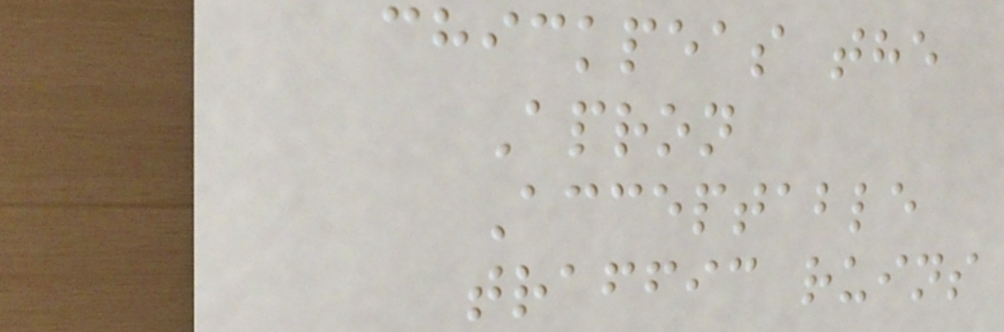chickpeas the
Apron
Acceptable
traffic ruins
